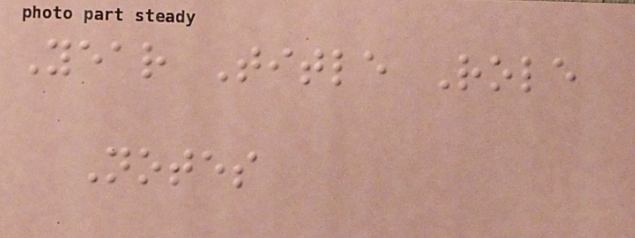Year Title Role
Notes
